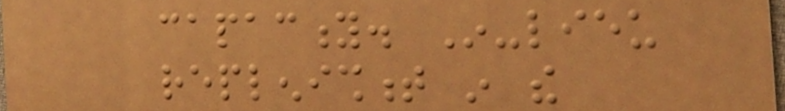capacity. In-lieu
replenishment in the
